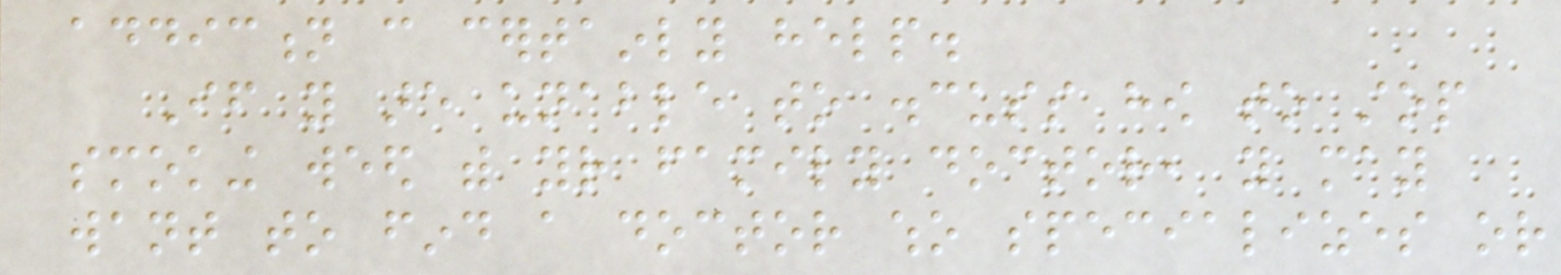addiction can certainly help.
If you are unable to discuss how to stop
smoking weed with your family doctor, you may
want to find a doctor who specializes or
